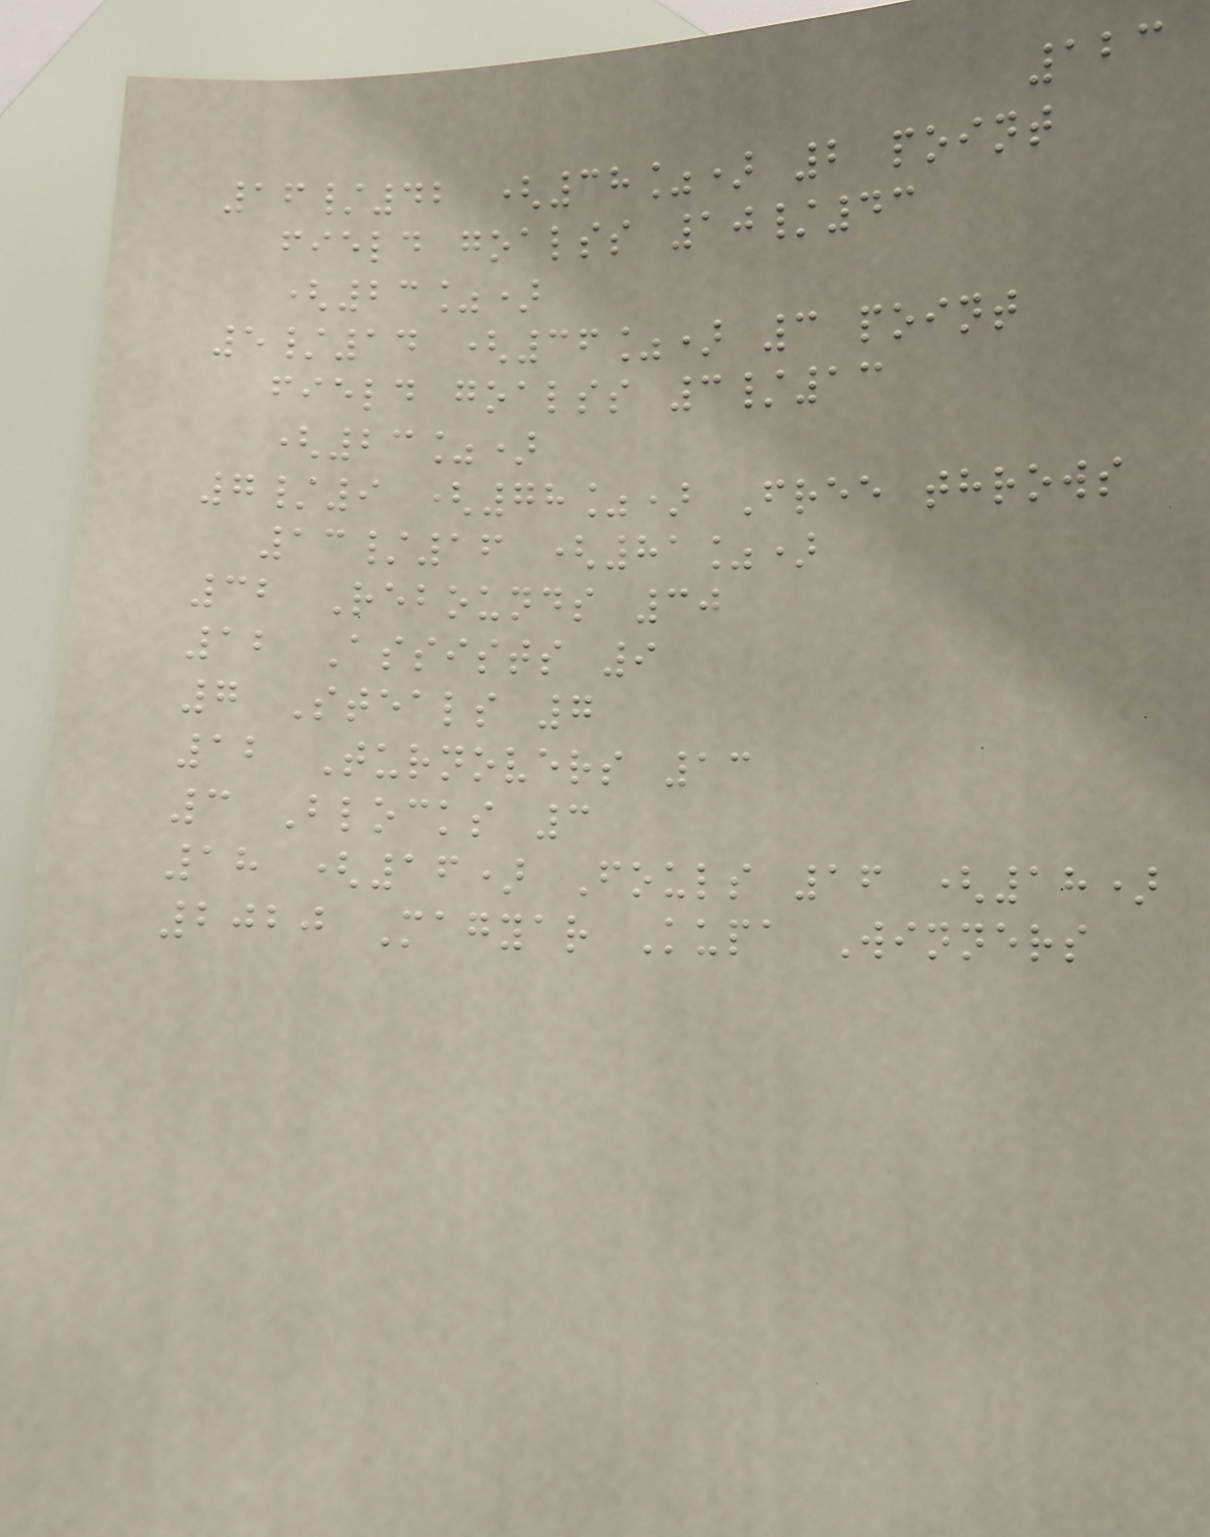123
16/42 (38%) 2 point
field goalss 10/43
(23%)
5/14 (36%) 3 point
field goalss 3/13
(23%)
7/9 (78%) Free throws
13/16 (81%)
32 Rebounds 30
12 Assists 9
7 Steals 7
12 Turnovers 13
3 Blocks 3
18 (16) Fouls 16 (18)
2020 Magyar Kupa Winners
